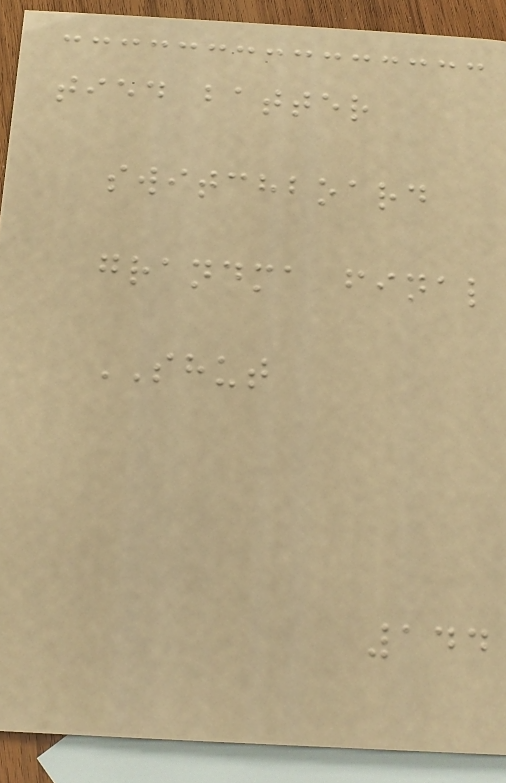tied batter
switchboard
grandma final
SHUT
144
